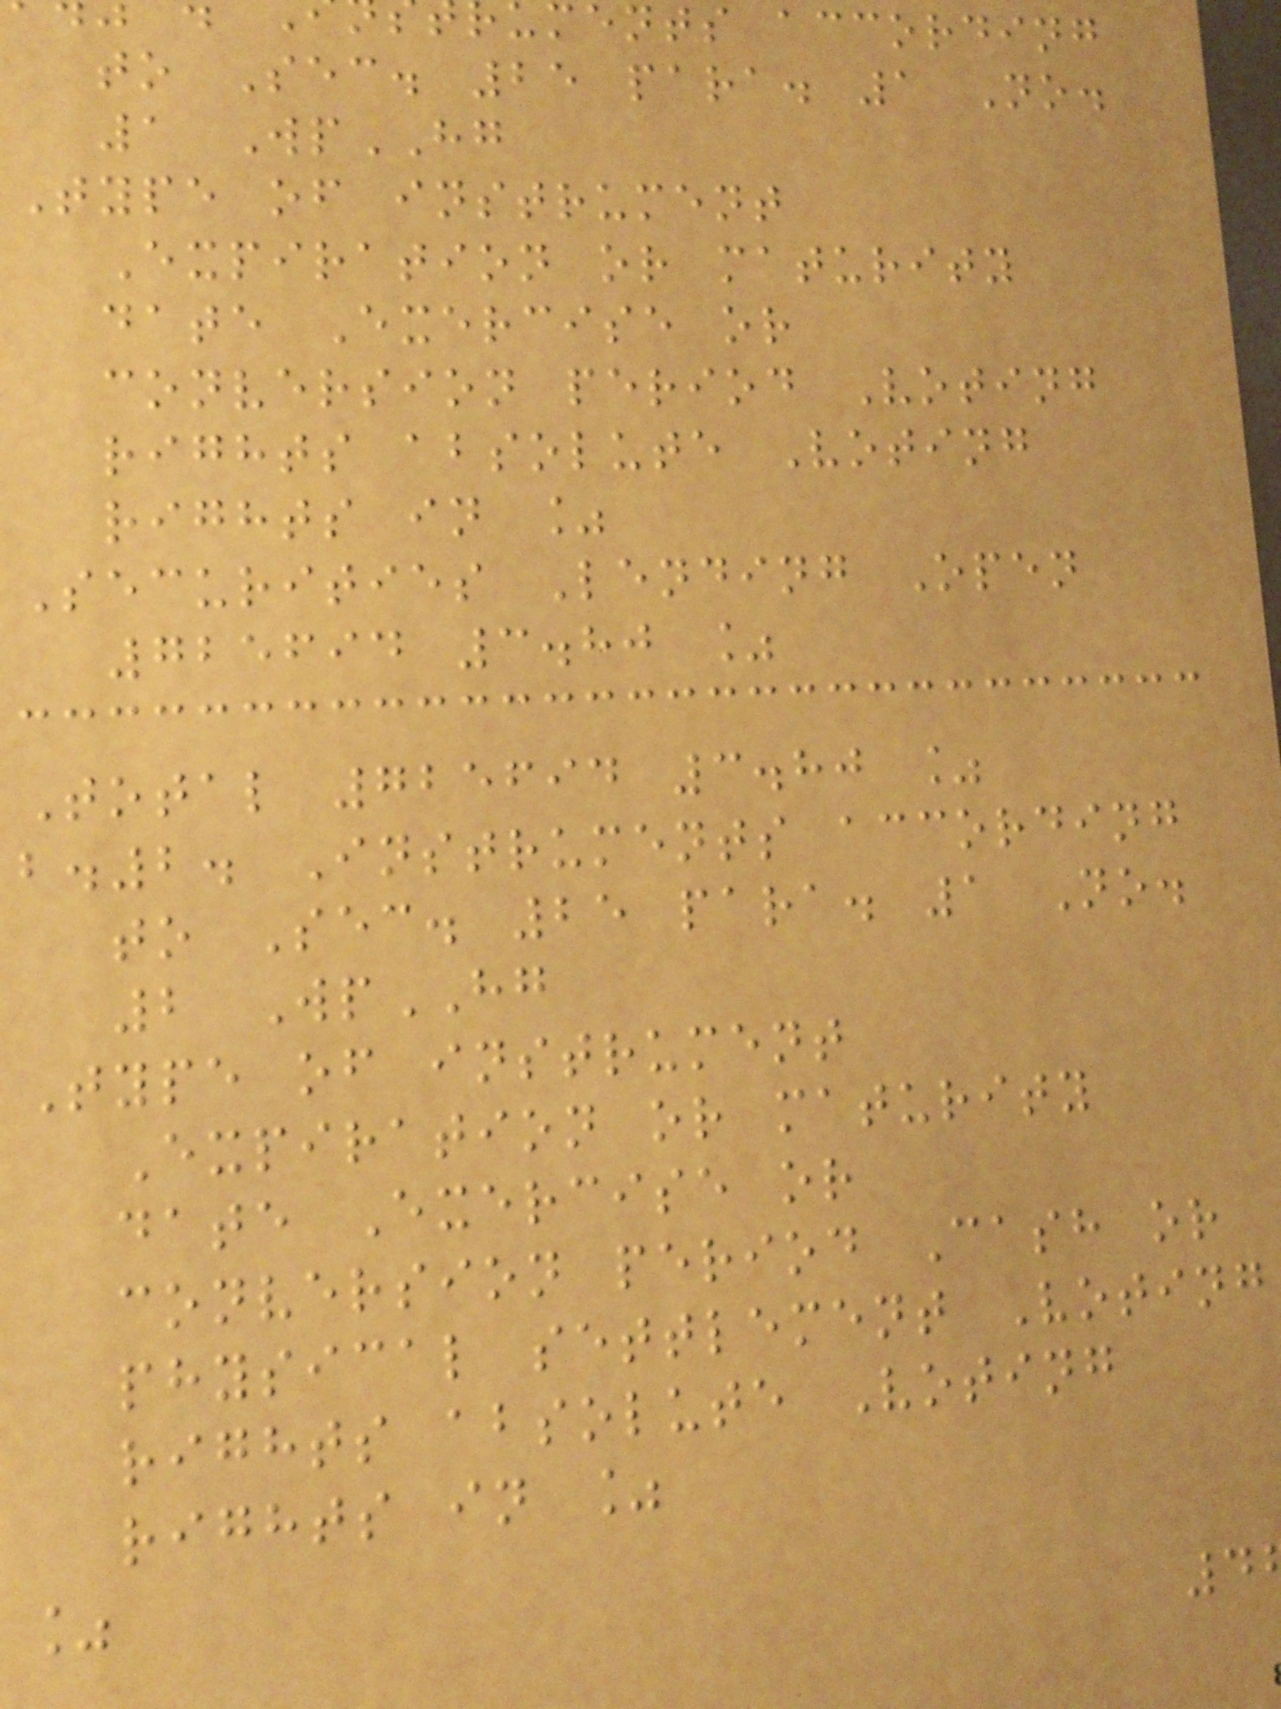ments according
to Sec. 25 para. 1 No.
1 WpHG
Type of instrument
Expiration or maturity
date Exercise or
conversion period Voting
rights absolute Voting
rights in %
Securities Lending Open
725694 3.80 %
Total 725694 3.80 %
b.2. Instruments according
to Sec. 25 para. 1 No.
2 WpHG
Type of instrument
Expiration or maturity
date Exercise or
conversion period Cash or
physical settlement Voting
rights absolute Voting
rights in %
%
